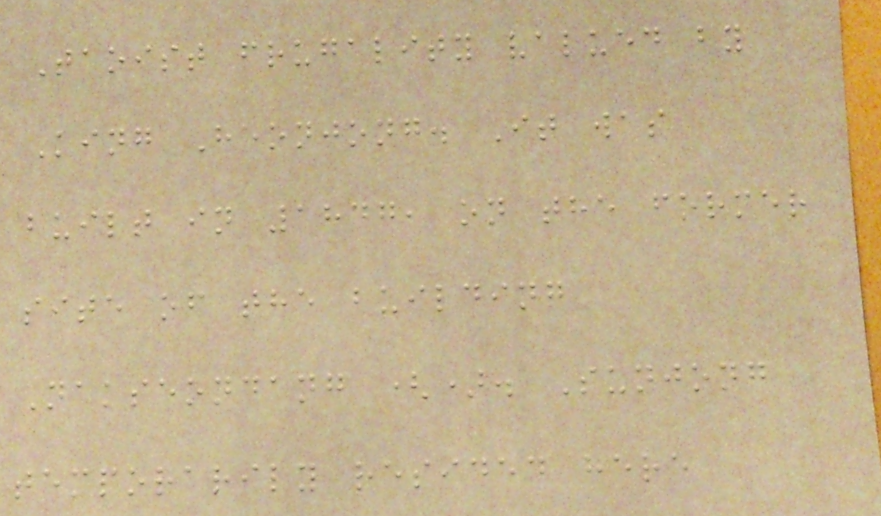Taoist frugality valued by
King Heonjong. It was
built in 1847, on the former
site of the building
Nakseondang (). Sunjong
temporarily resided here
